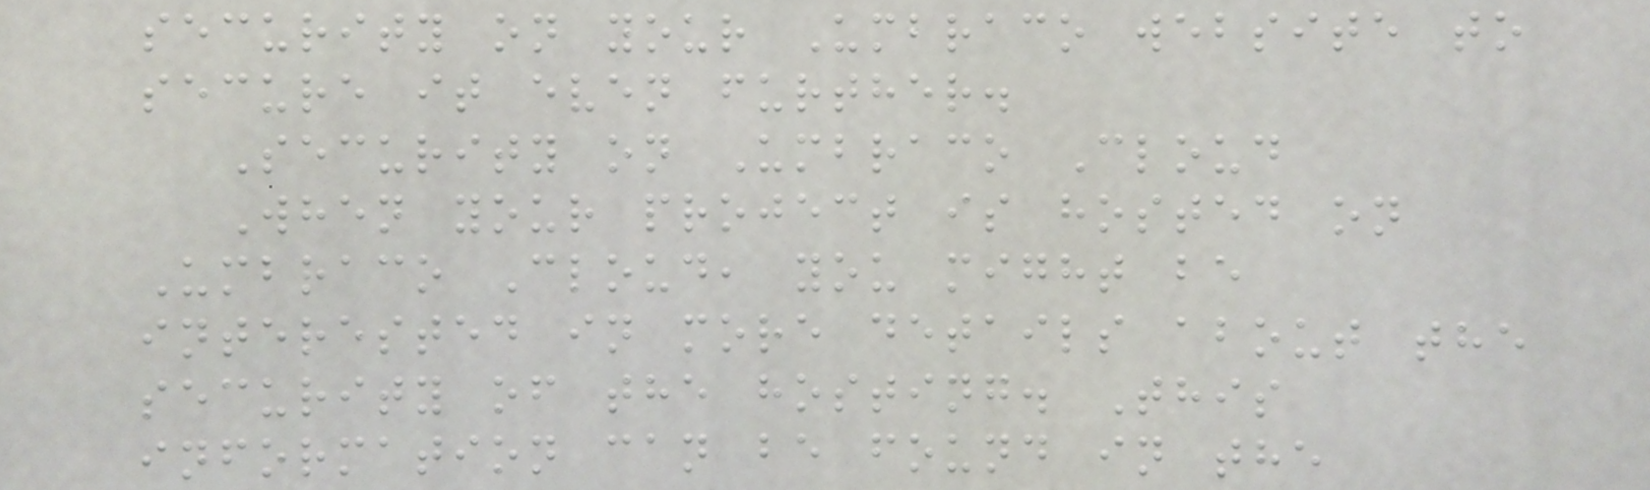security on your Umbraco website to
secure it even further.
Security on Umbraco Cloud
When your project is hosted on
Umbraco Cloud, you might be
interested in more details about the
security of the hosting. This
information can be found in the
